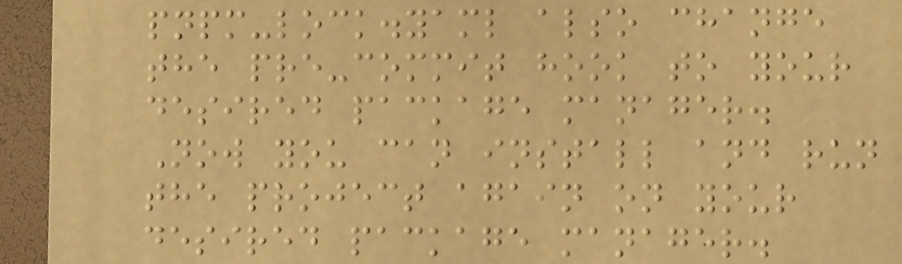pnpm-lock.yaml also change
the pre-commit hook to your
desired package manager.
Now you can install and run
the project again on your
desired package manager.
